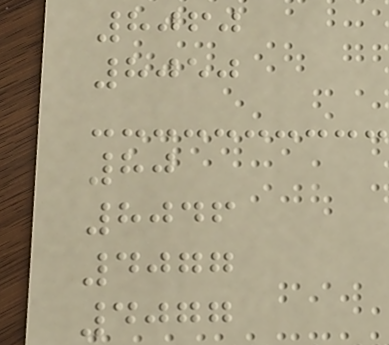8060
8050
80
8046
4077
4077
